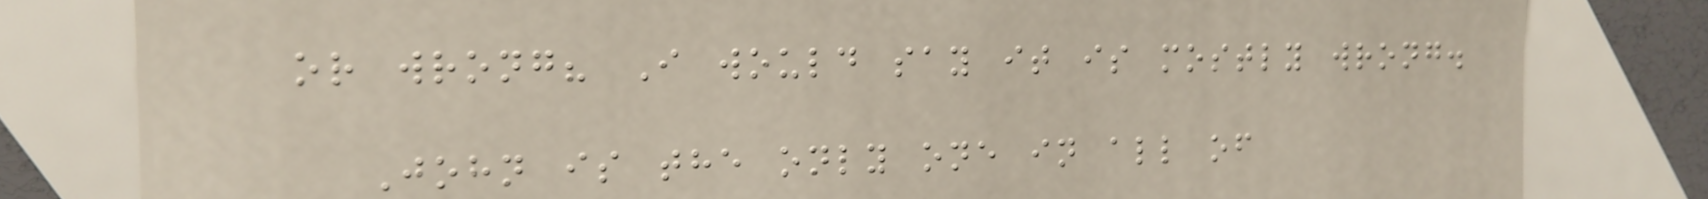or wrong? I would say it is mostly wrong.
John is the only one in all of
